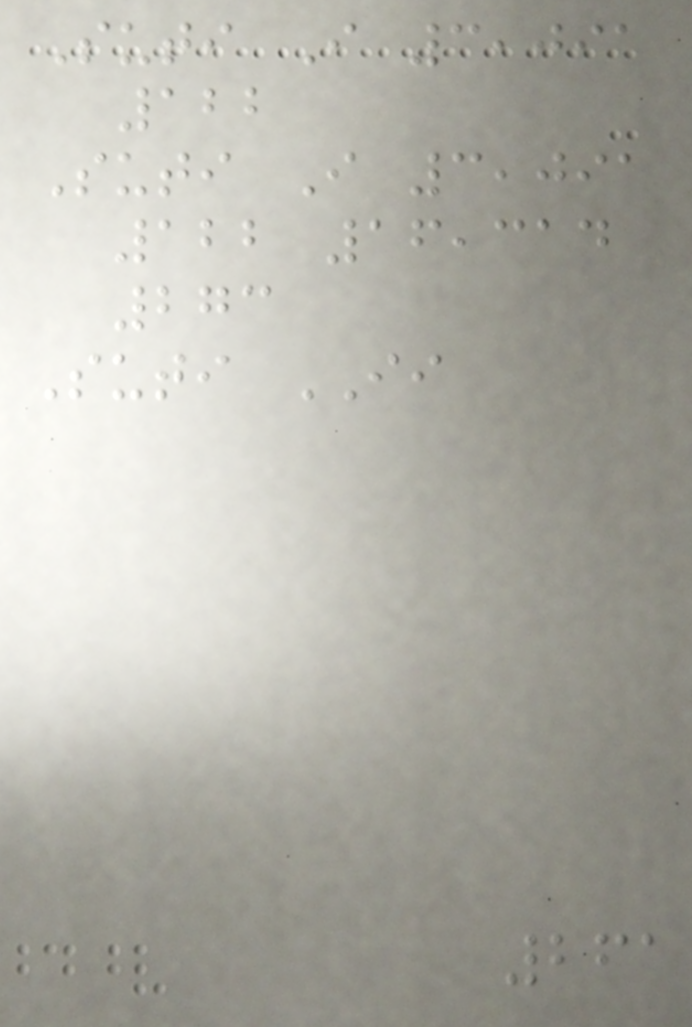Suti I 3,091
122
Suti I 3,091
122 16,314
273
Suti II
261
